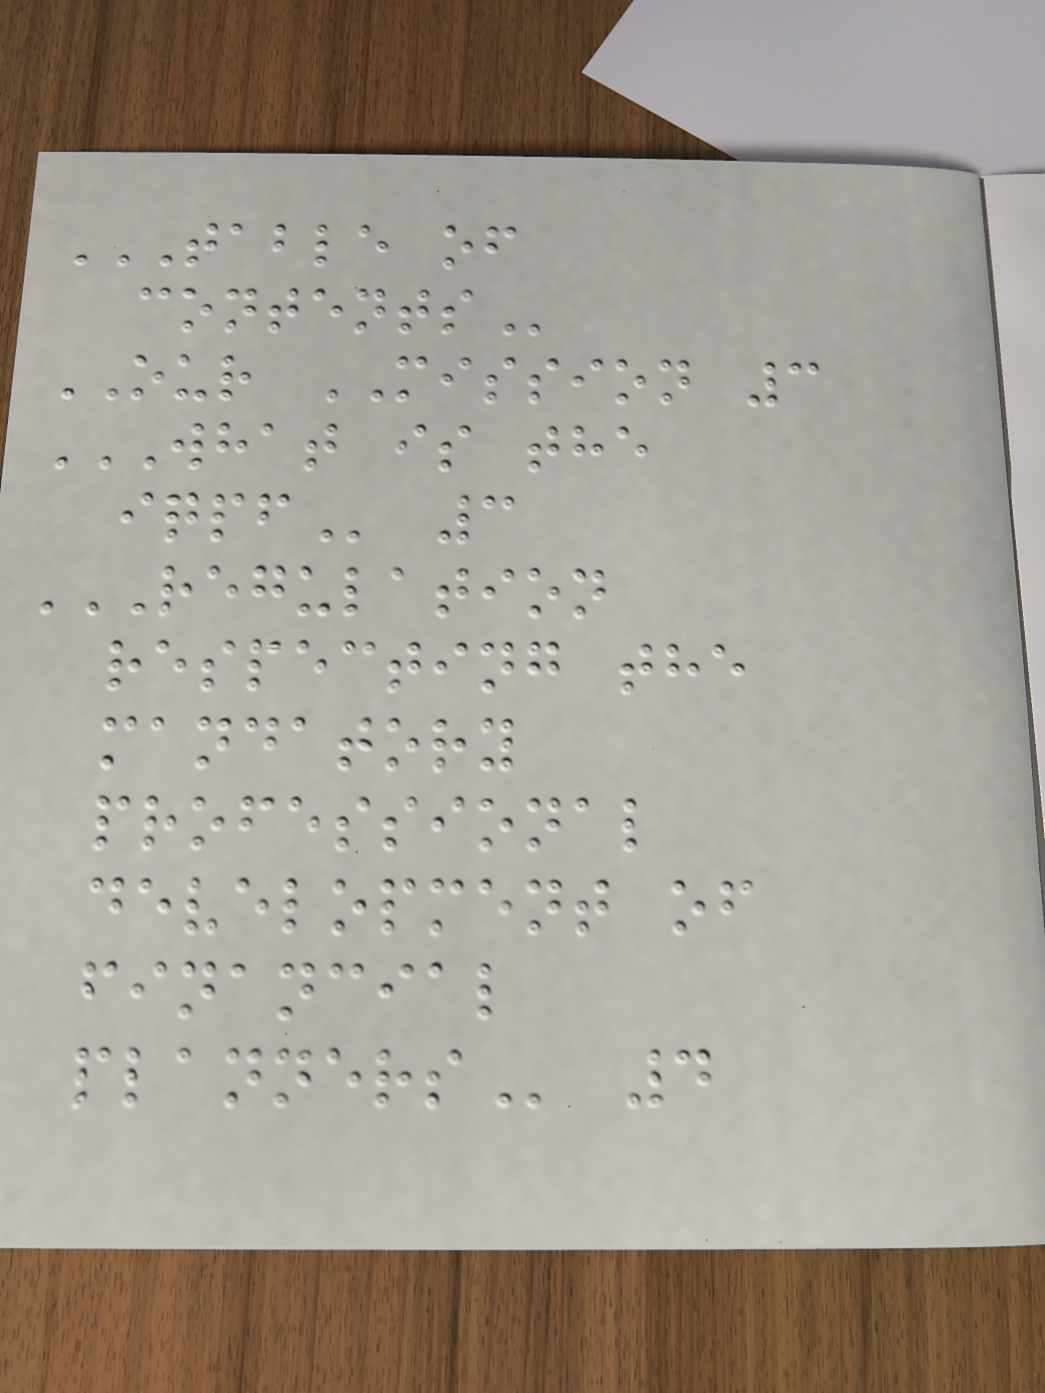TABLE OF
CONTENTS
OUR MISSION 3
WHAT IS THE
IQPF 3
REGULATION
RESPECTING THE
MANDATORY
PROFESSIONAL
DEVELOPMENT OF
FINANCIAL
PLANNERS 4
